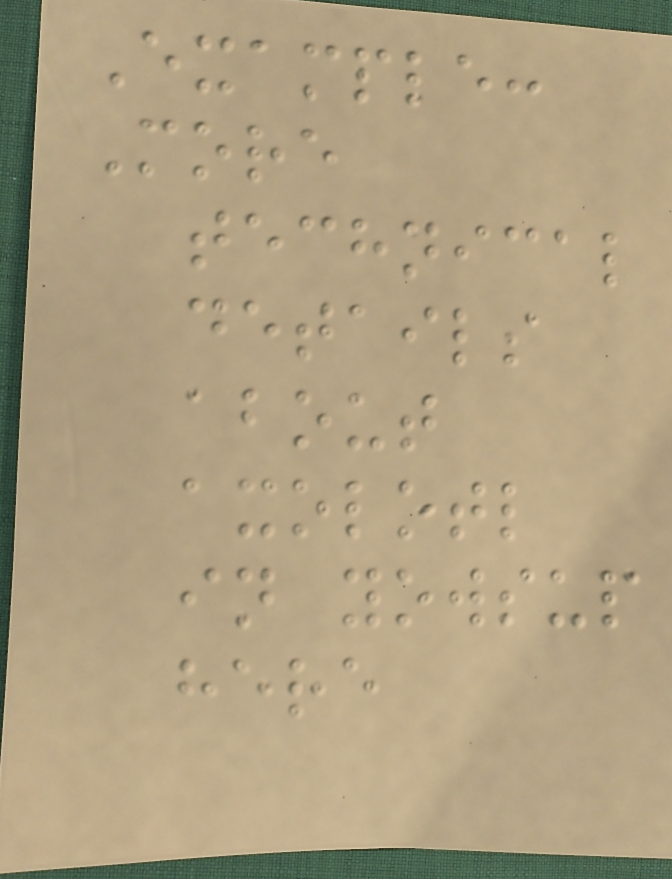Example:
More
technical
details
about
axolotl
in yowsup
here
